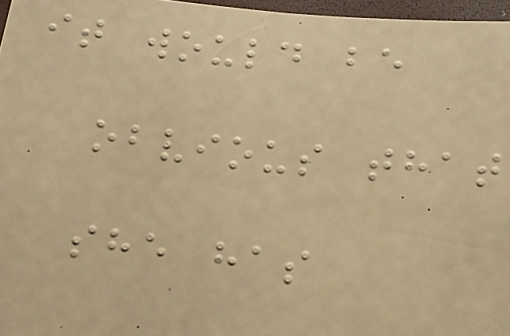it would be
obvious that
she has
